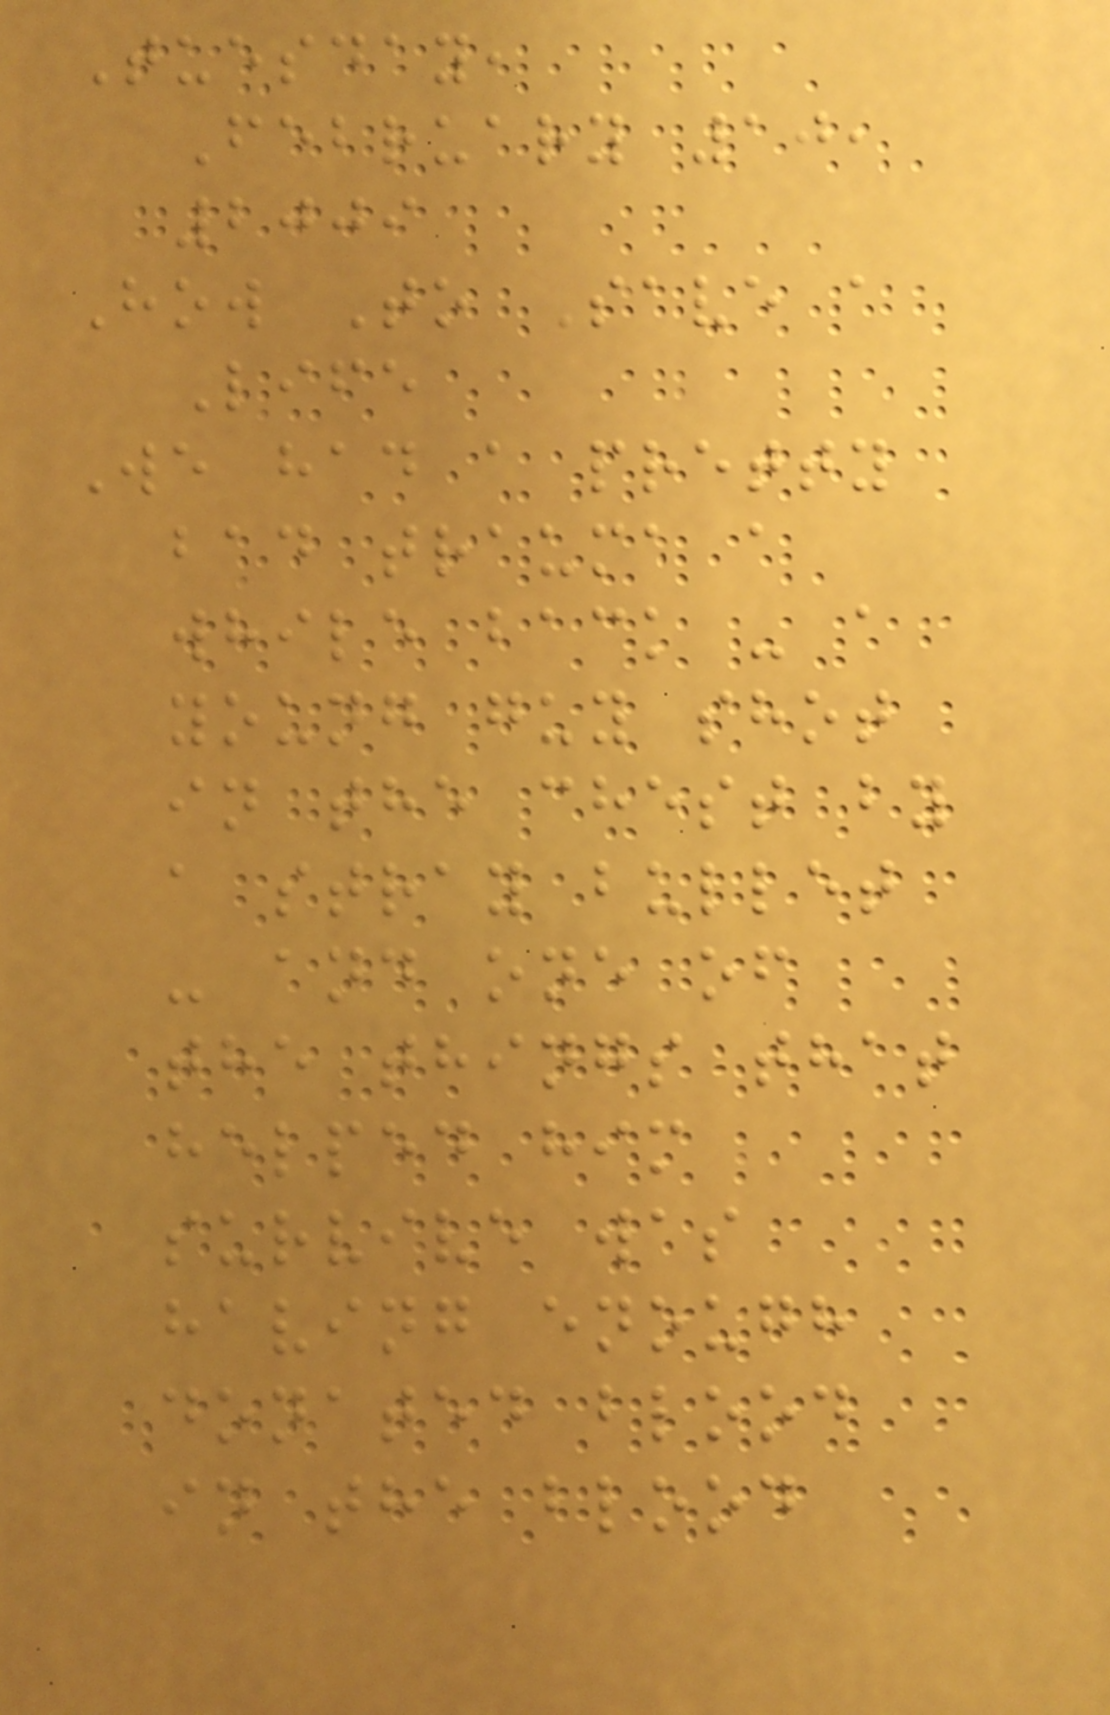Tuesday,
February 10,
2009
How To Save a
Life
We had a pretty
bad trauma a
while back - a
young guy shot
in the chest by
a stray bullet
- and one of
the things that
helped him
survive was
having enough
donated blood
in the blood
